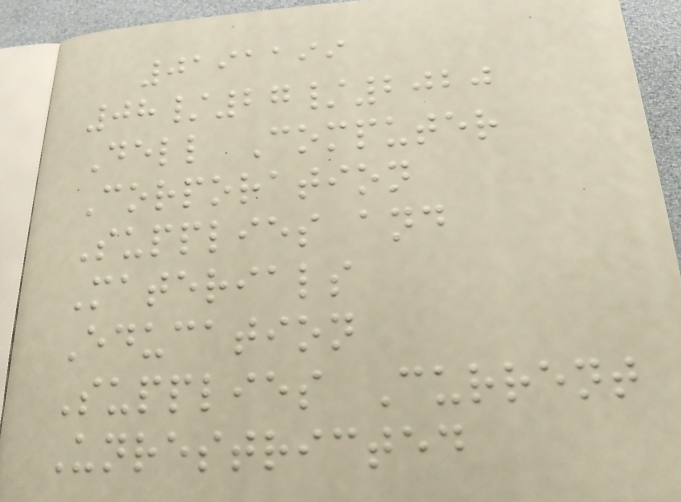0191199
08/27/2020
Dell Computer
Corporation
Supplies and
Materials
Education
Supplies Current
Unrestricted
